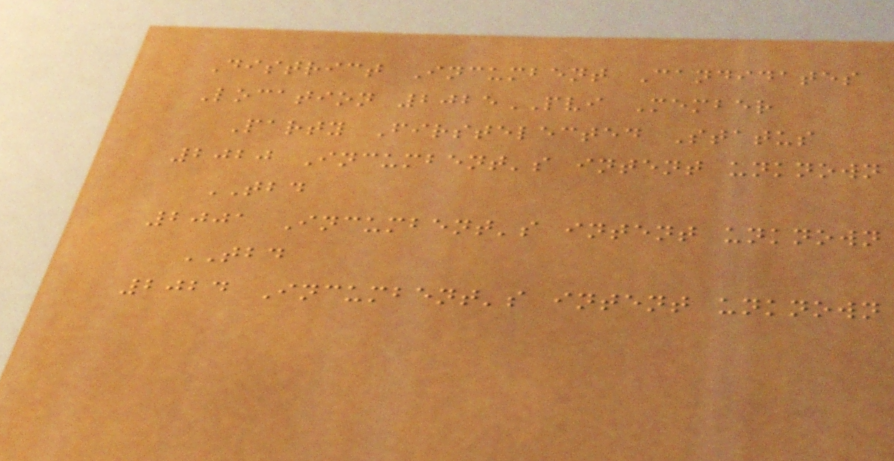District Incumbent Candidates
Location 2025PVI Member
Party Firstelected Status
2020 Incumbent's intent unknown
TBD
2001 Incumbent's intent unknown
TBD
2024 Incumbent's intent unknown
